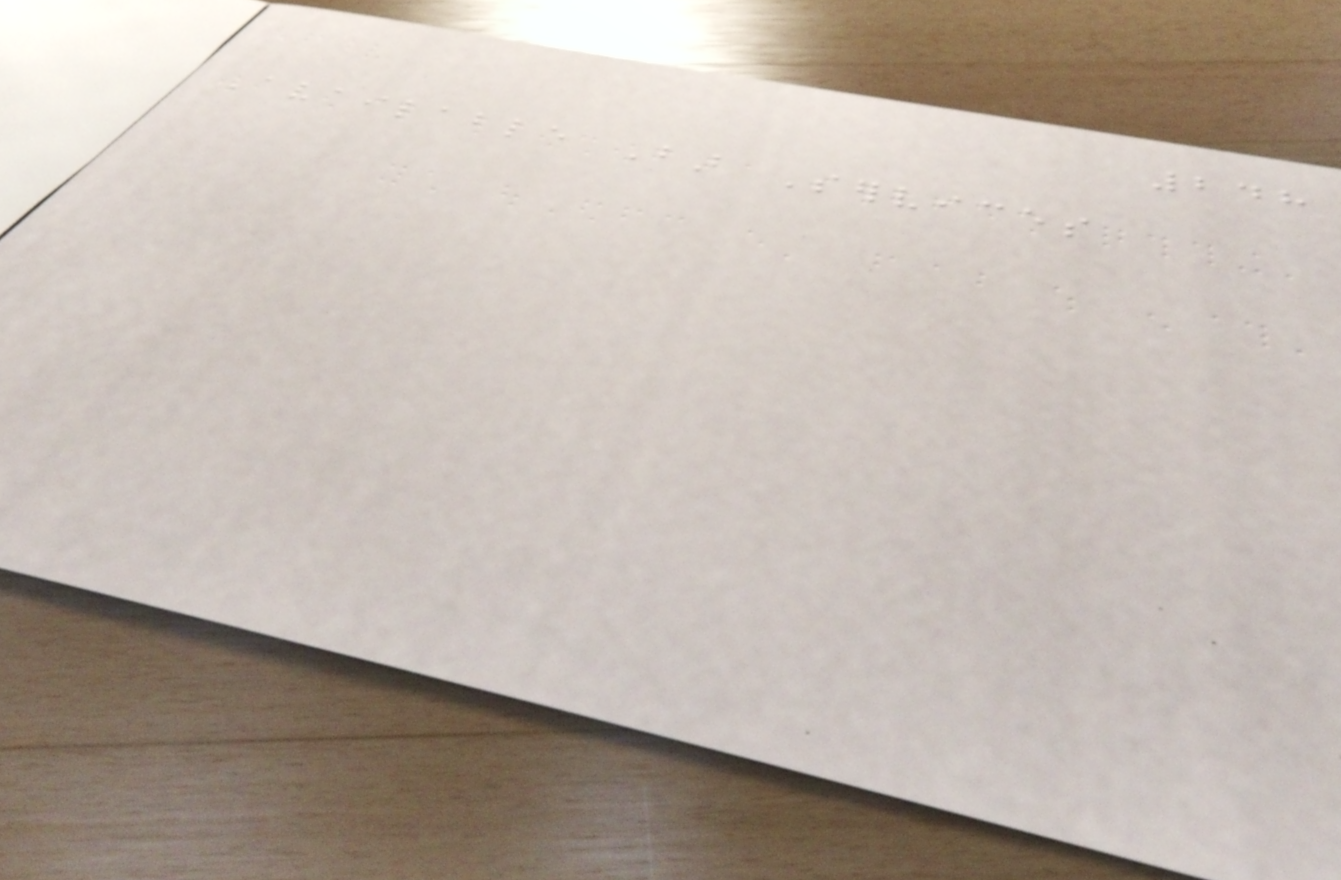248
Available Bar Services
